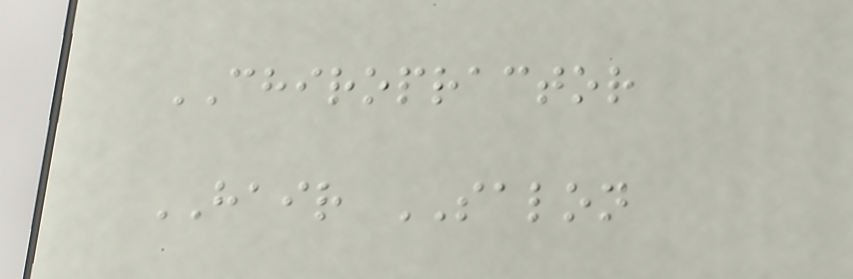CHIROPRACTOR
HAIR SALON
